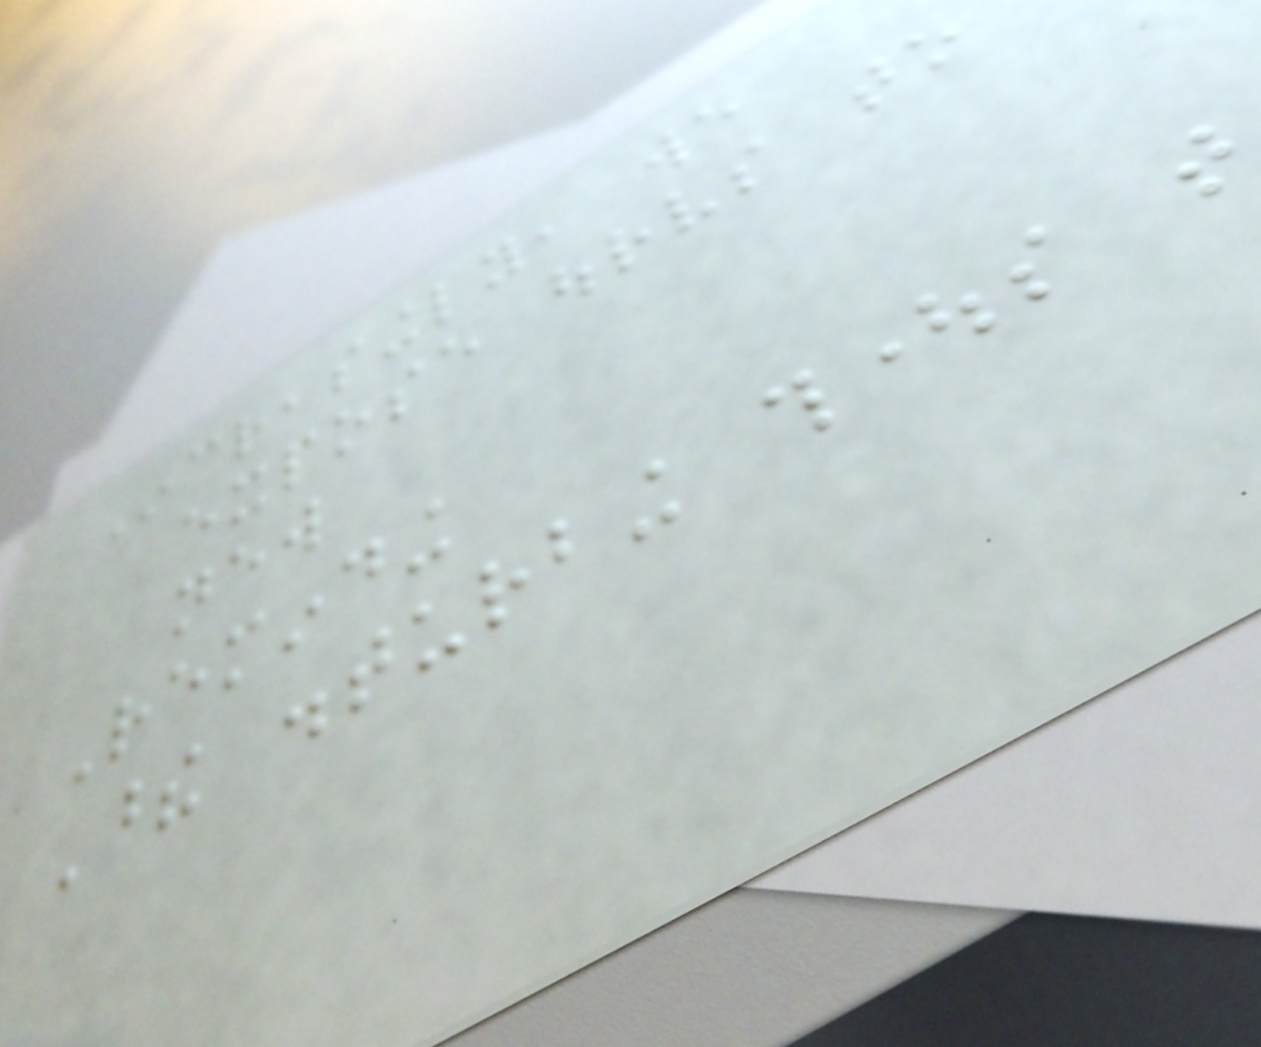Increasingly, we
expose ourselves to
new
Reminding
These disturbing thoughts that
